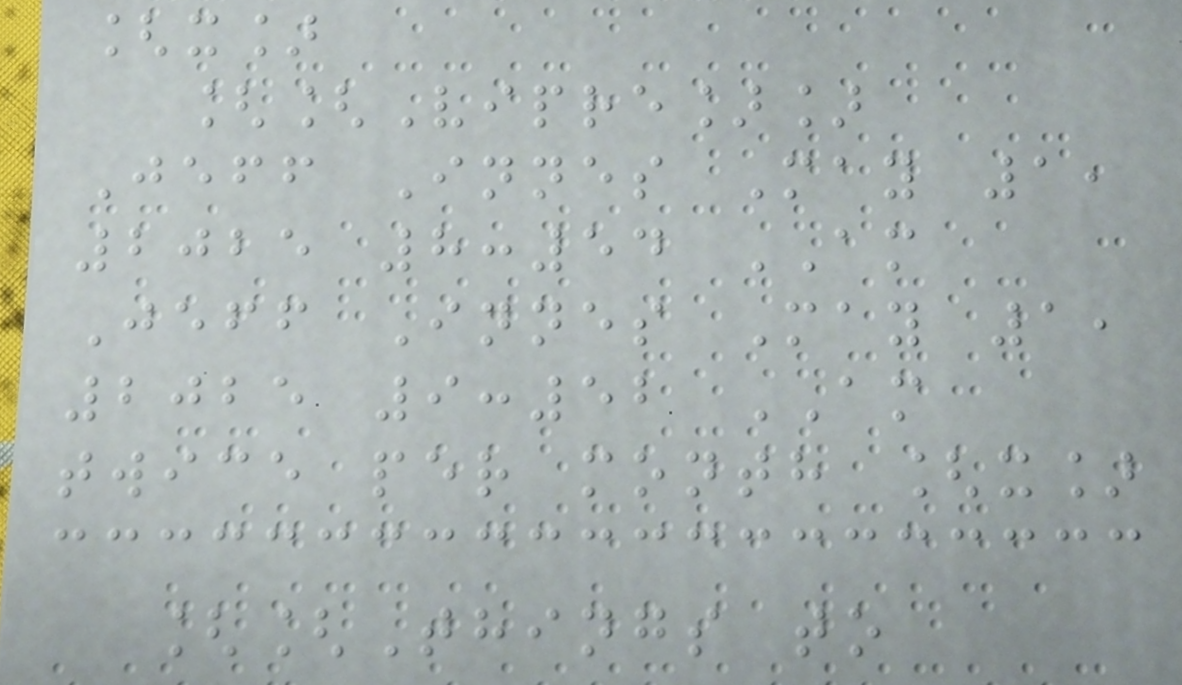[x]
[[Vipre]]
Jeff Innes May 1,
2025 8:54 AM
Jeff Innes May 1,
2025 9:52 AM
twice per month [x]
[[Things to
